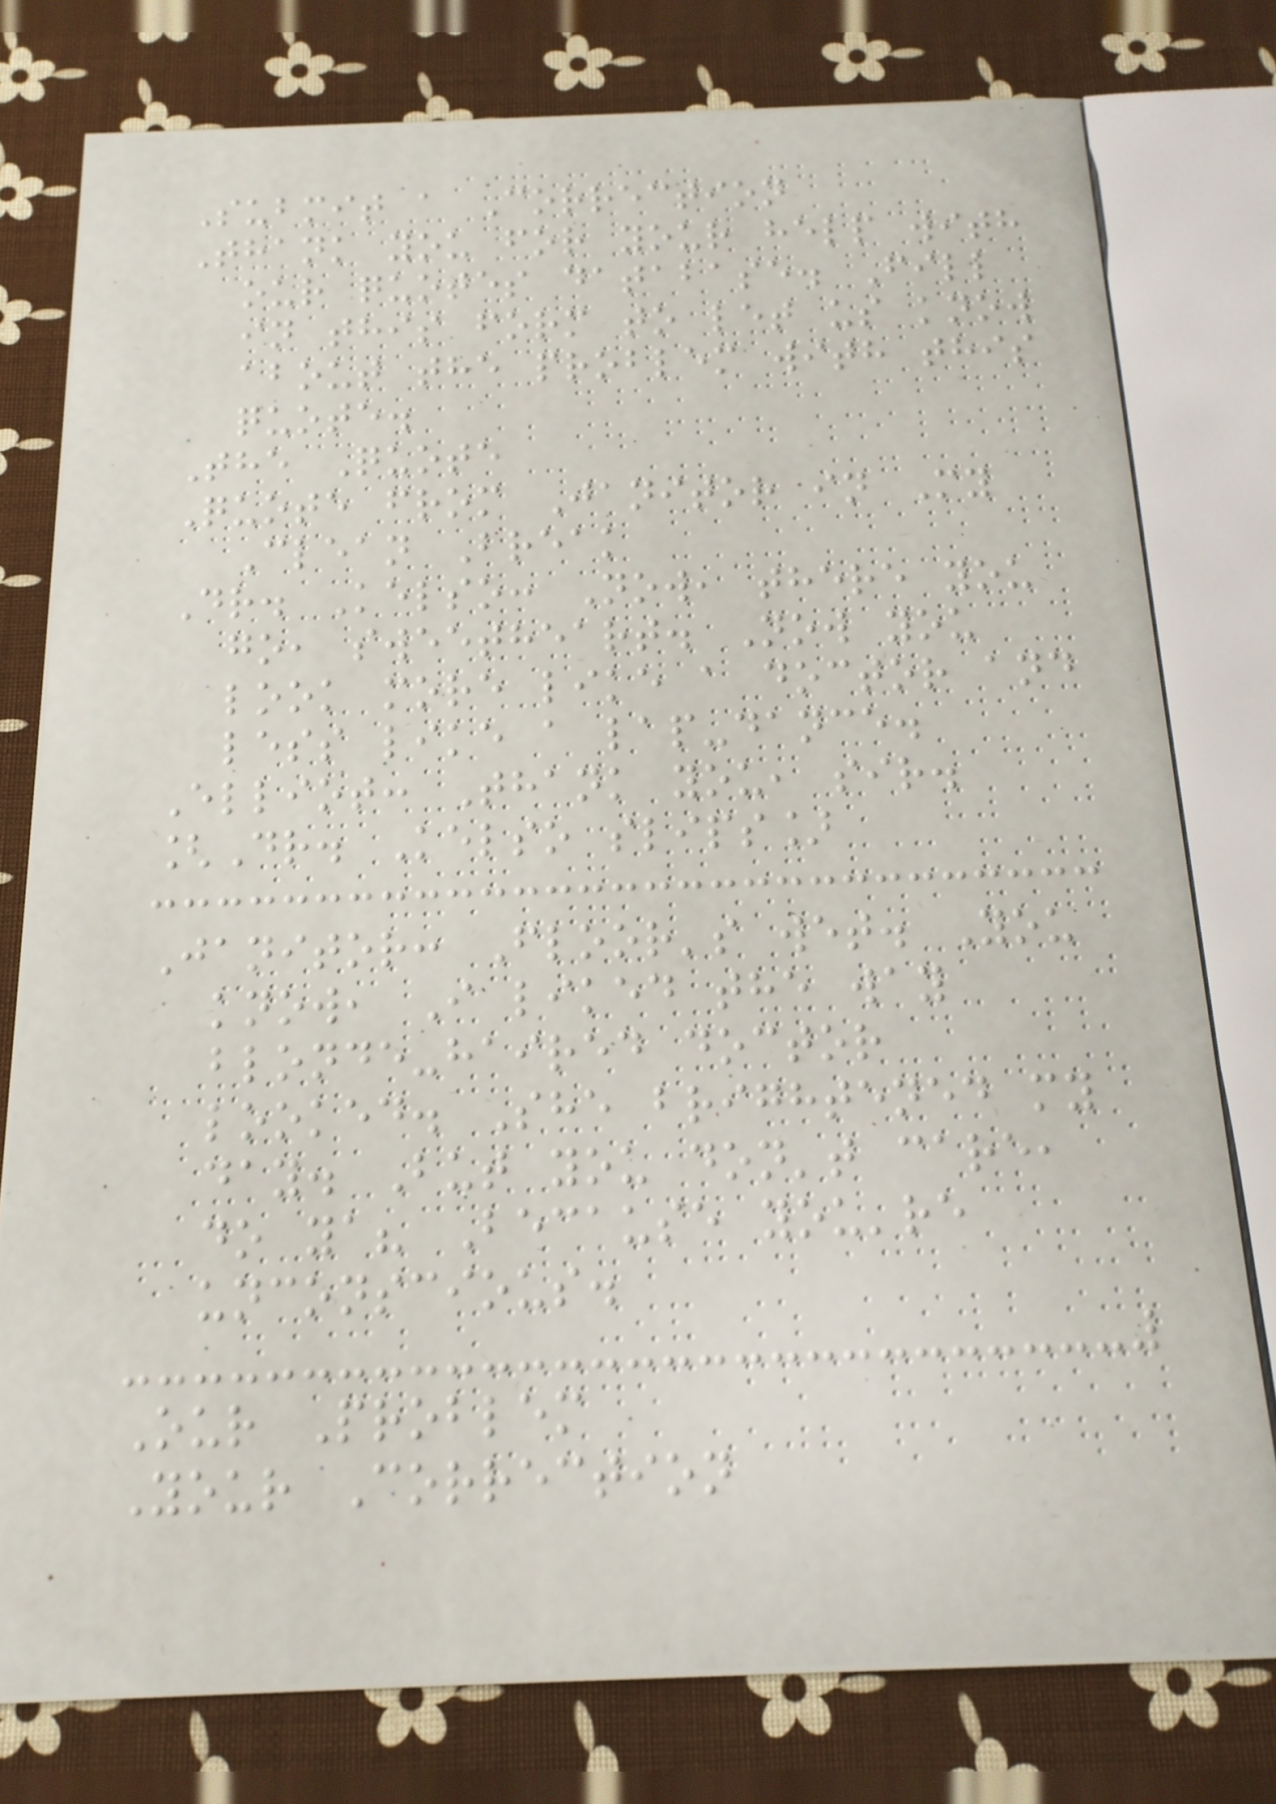Submit a Correction
Thank you for your help with
our quotes database. Fill
in this form to let us know
about the problem with this
quote.
The Quote
Quote from Janitor in My
Clean Break
Dr. Kelso: Now, there you
go, sweetheart. Now you
look more like a doctor and
less like a lap-dance.
Elliot: Thank you, sir.
[Dr. Kelso slips]
Janitor: Floor's wet. You
know, I liked the way
blonde-haired doctor
looked. She brightened my
day. But you don't care,
do ya? Because you're
unconscious.
Our Problem
Your Correction
